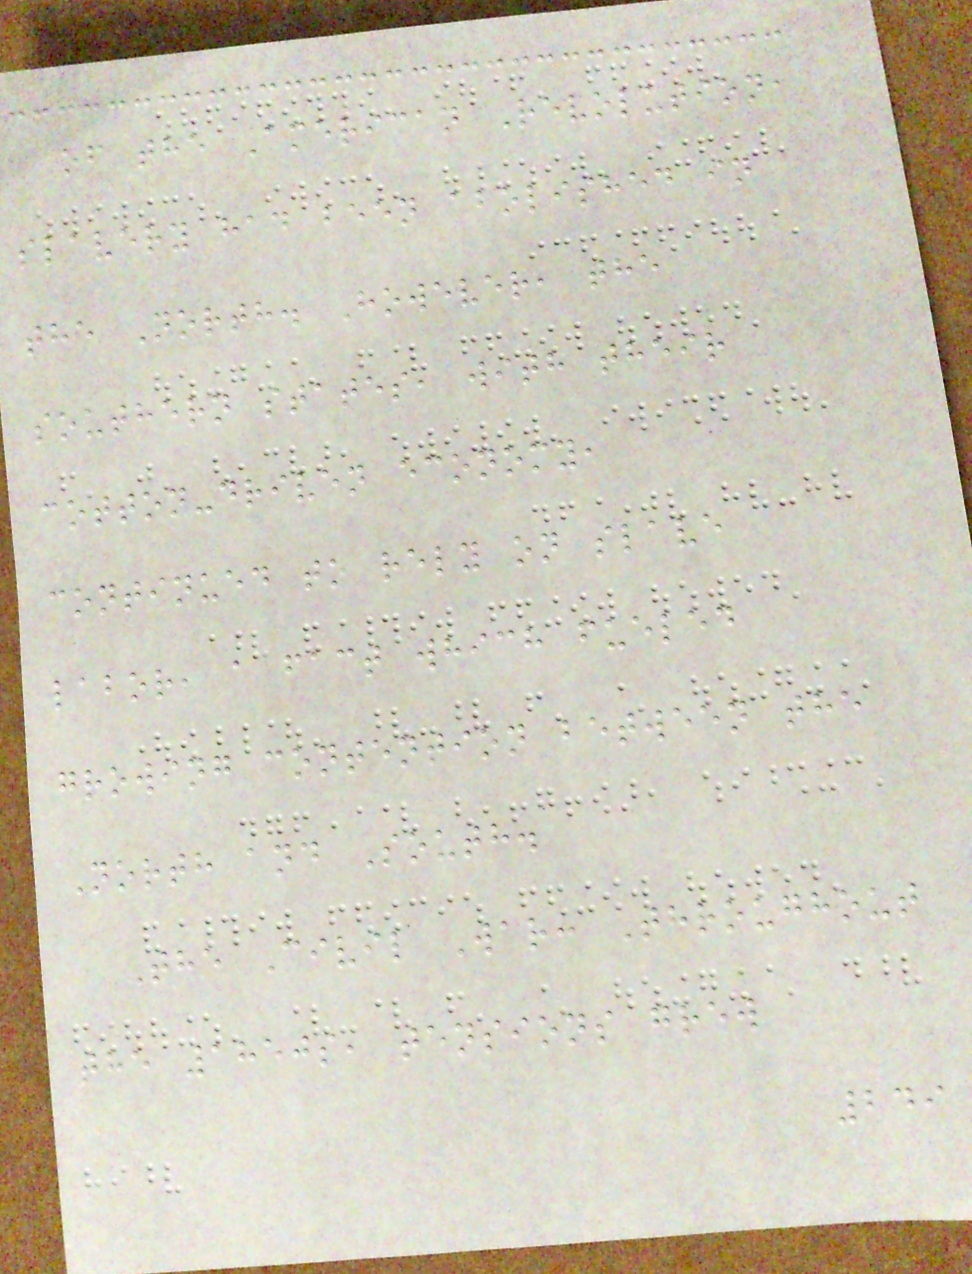of the American Revolution,
slavery had been abolished in
the North. However, the
southern states, with their
cotton-driven economy,
continued to rely on slave
labor, a fact which fueled
growing contention between the
North and South.
The Civil War: Throughout
the 1850s, tensions grew
249
